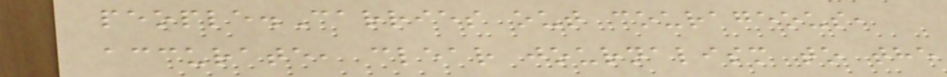people.Carries out courageous,
accurate, clear journalism to the
